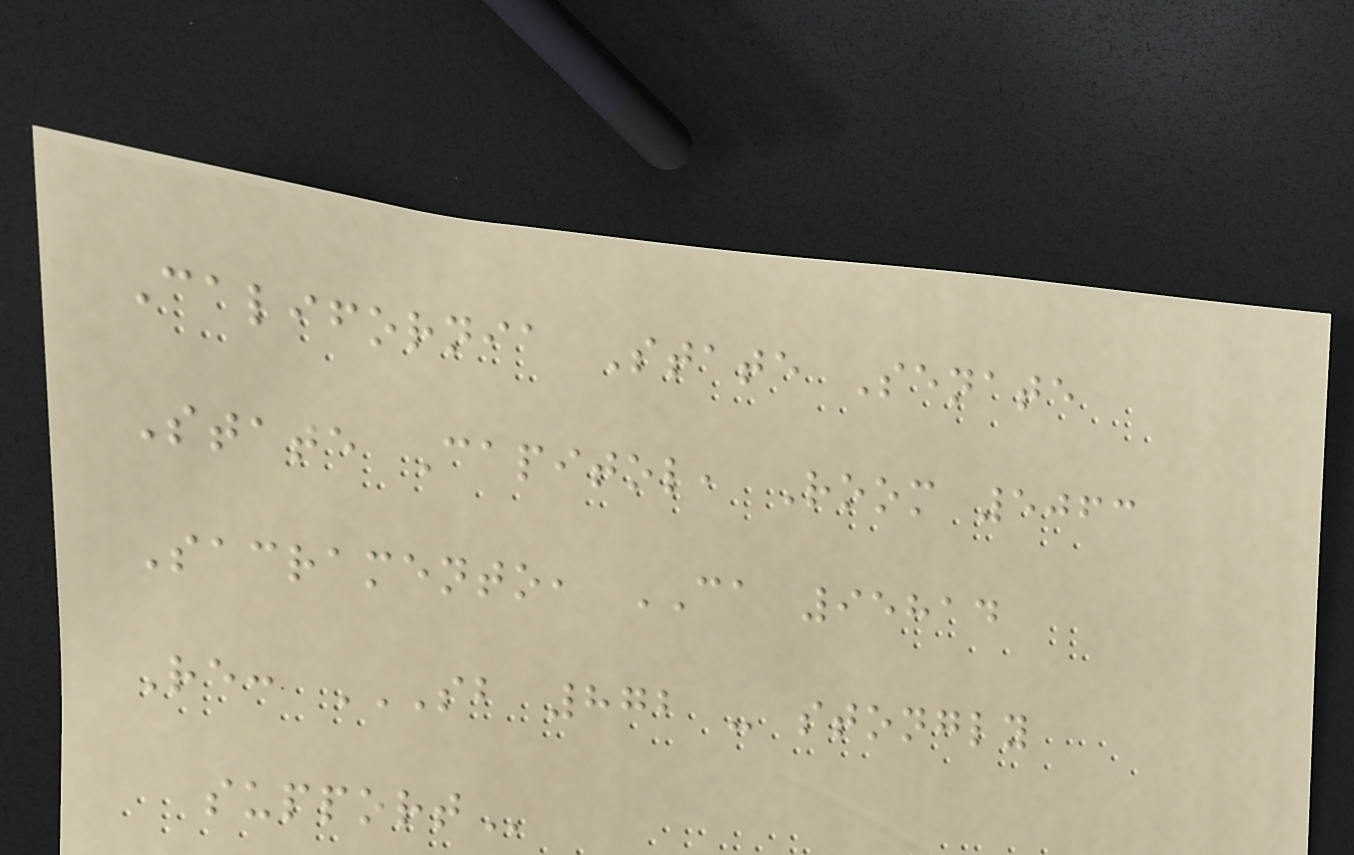California State Senate
State Capitol, Room 5063
Sacramento, CA 95814
Re: SB 872 - STONGLY
SUPPORT
